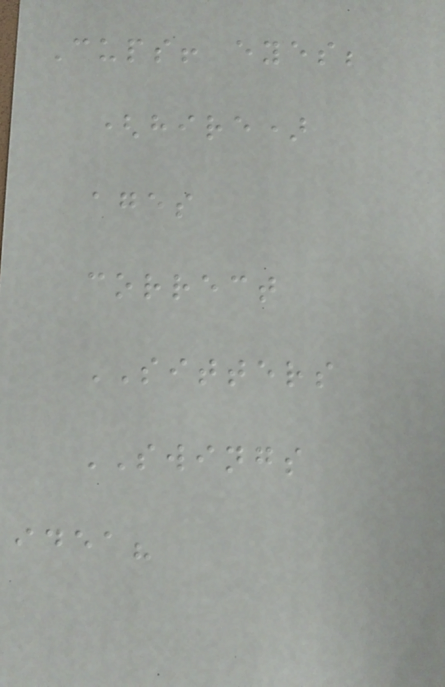Cups! eyes;
(hire)
ages
correct
SITTERS
SWINGS
idea?
